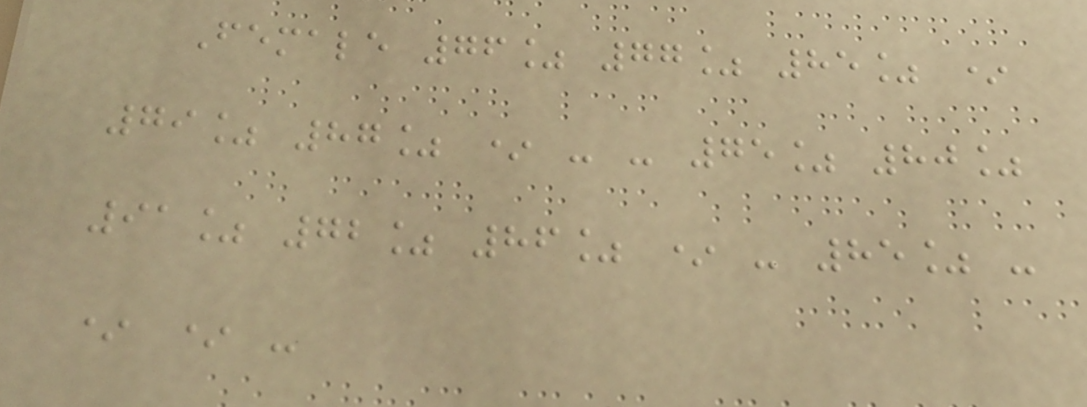Female 76% 77% 85% *
79% 87% * - - 75% 80%
91% 72% 86% * - 85% -
* * -
